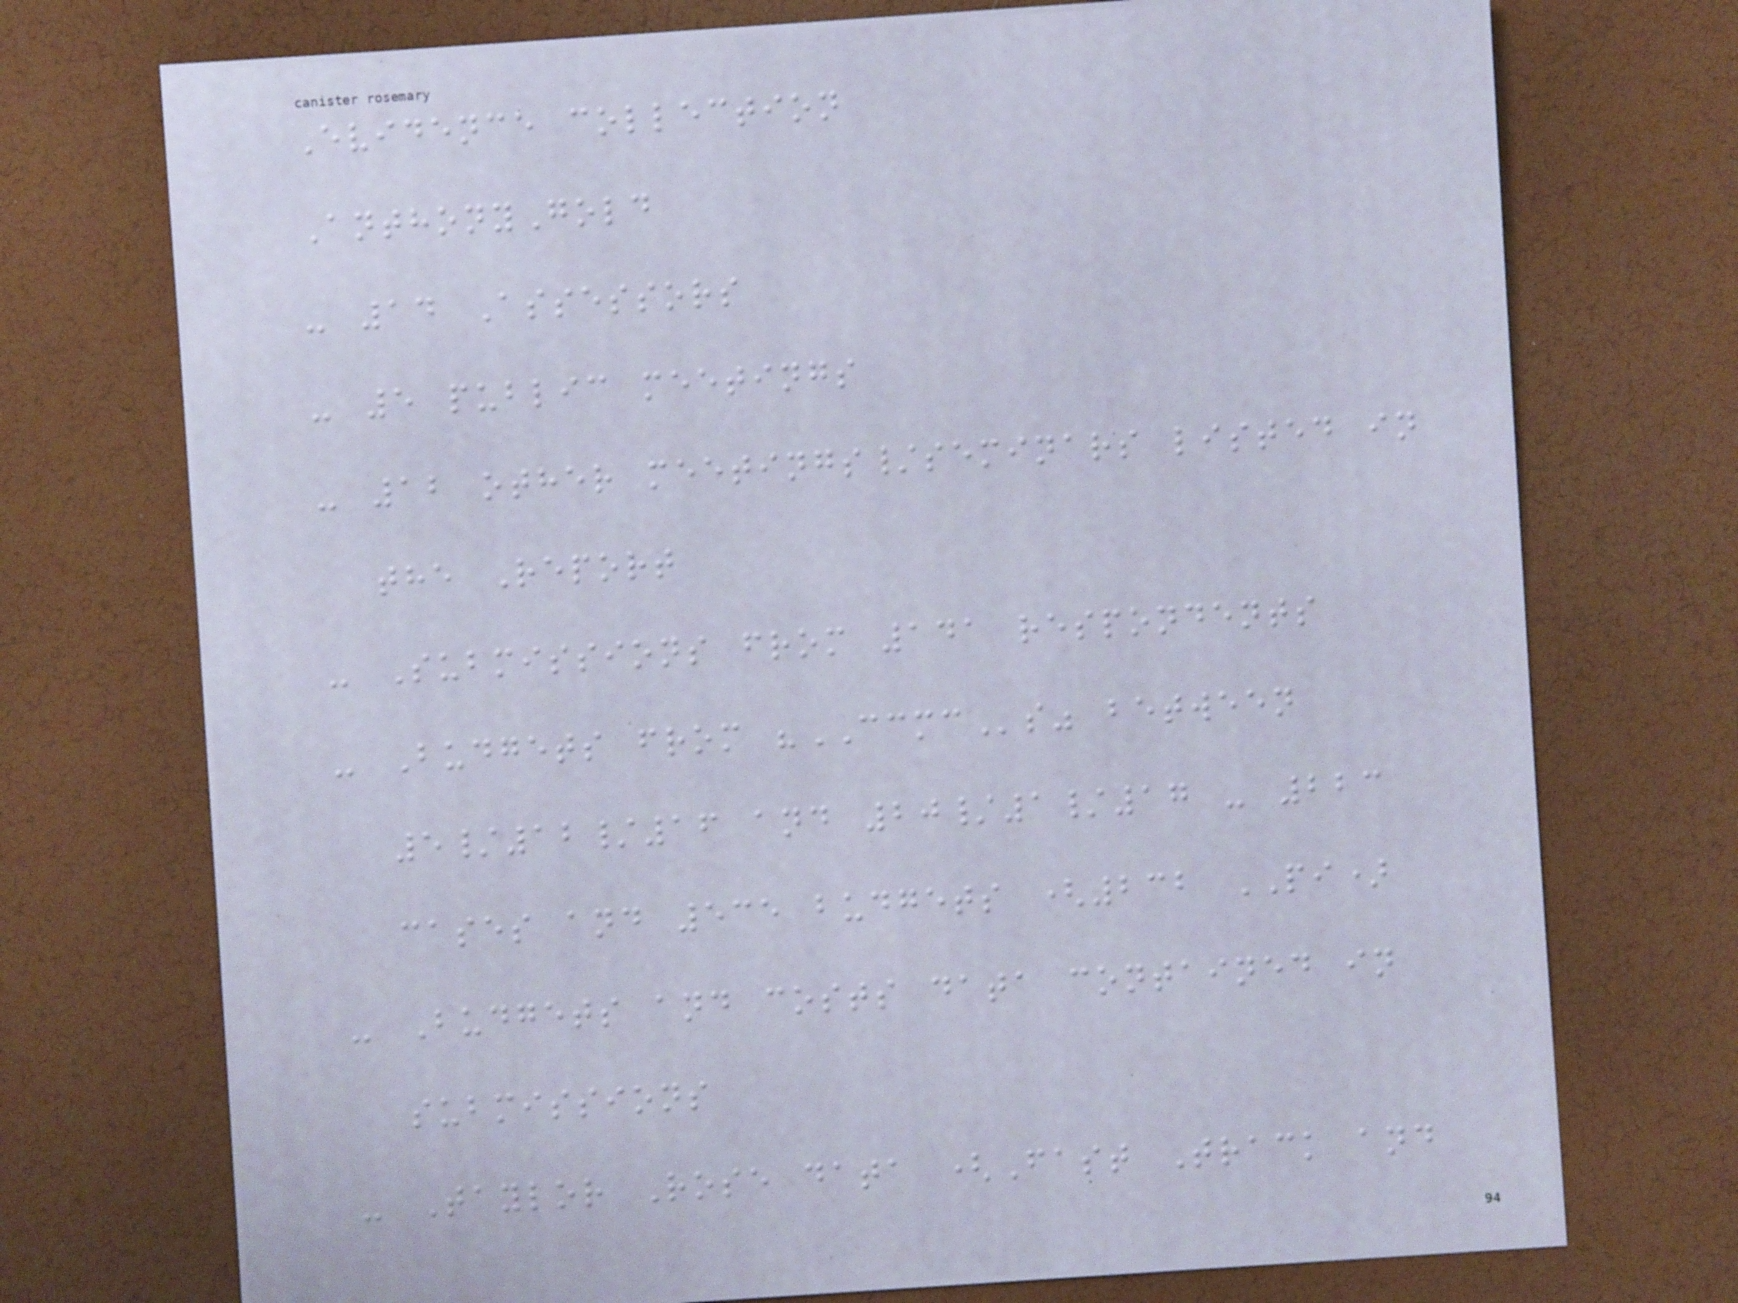Evidence collection
AnthonyGold
- 14 Assessors
- 5 public meetings
- 12 other meetings/seminars listed in
the Report
- Submissions from 141 respondents
- Budgets from "CCMCs" between
5/12/16 and 20/1/17 - 223
cases and 535 budgets (232 PI)
- Budgets and costs data contained in
submissions
- Taylor Rose data (Fast Track and
